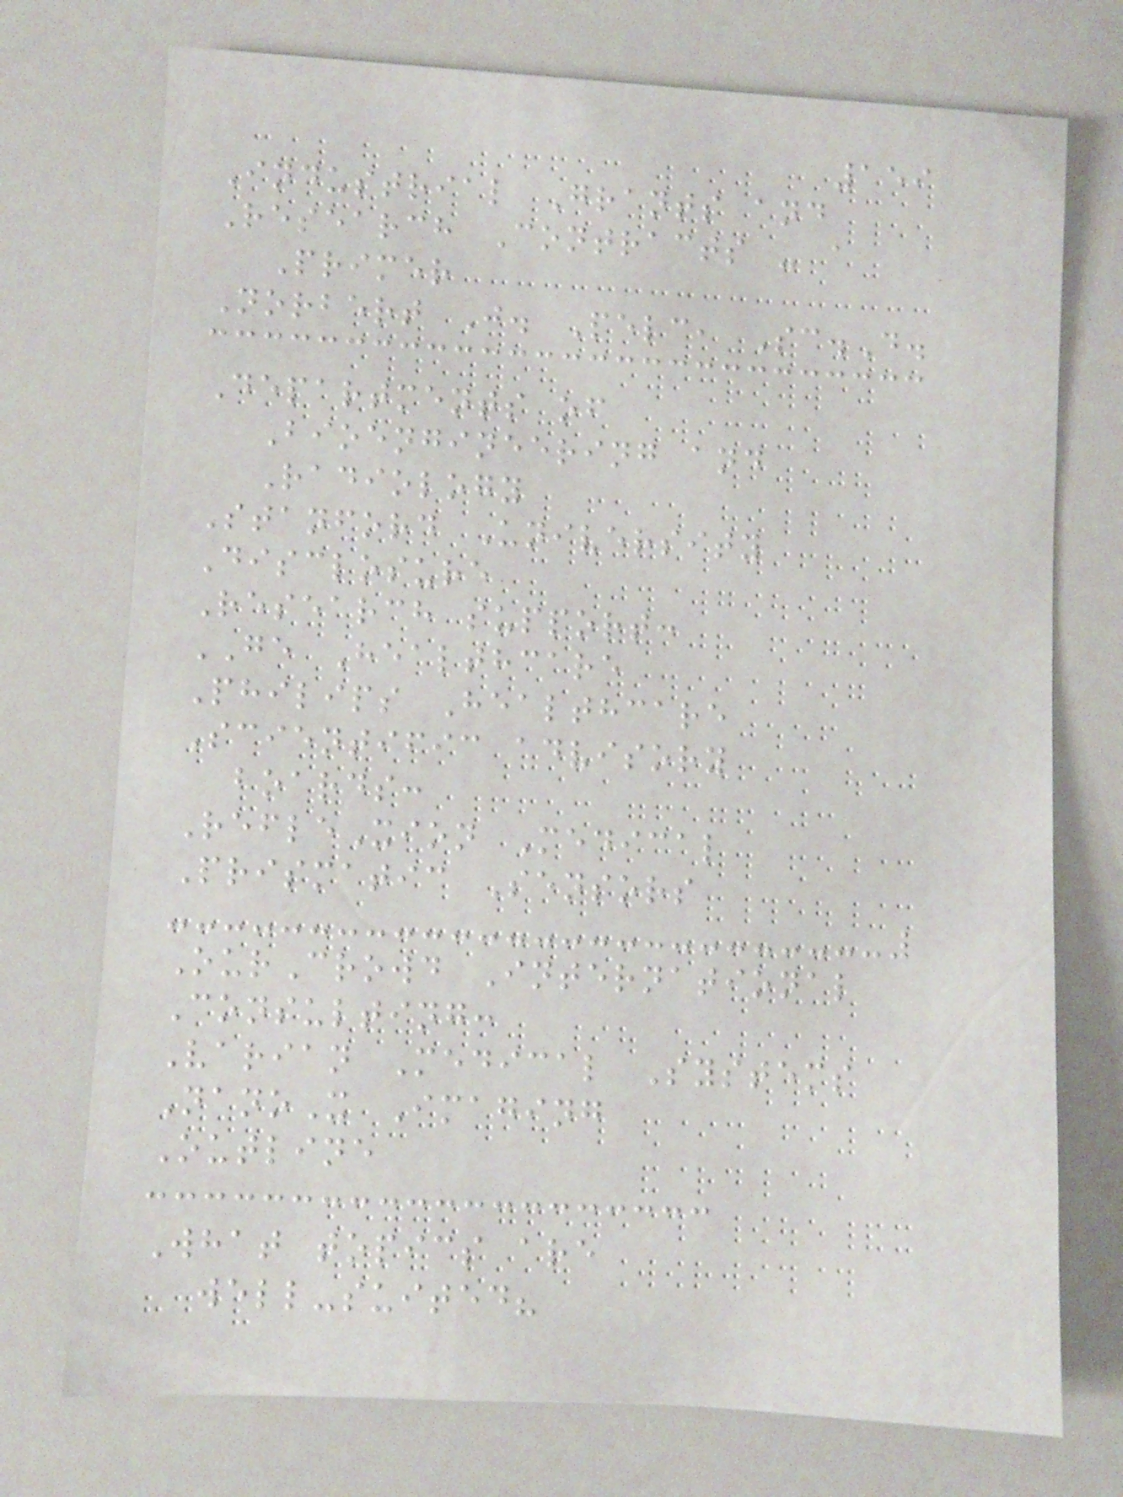159
Industrial Grants and
Research Contracts - a
Primer
Norbert J. Pelc, Sc.D.
Departments of
Bioengineering and
Radiology
Stanford University
Disclosure
Research support:
GE Healthcare
Philips Healthcare
Scientific advisory
boards:
RefleXion Medical
Prismatic Sensors
OurCrowd International
Consulting:
Varian Medical Systems
NanoX Imaging
Outline
What topics are
well-suited?
